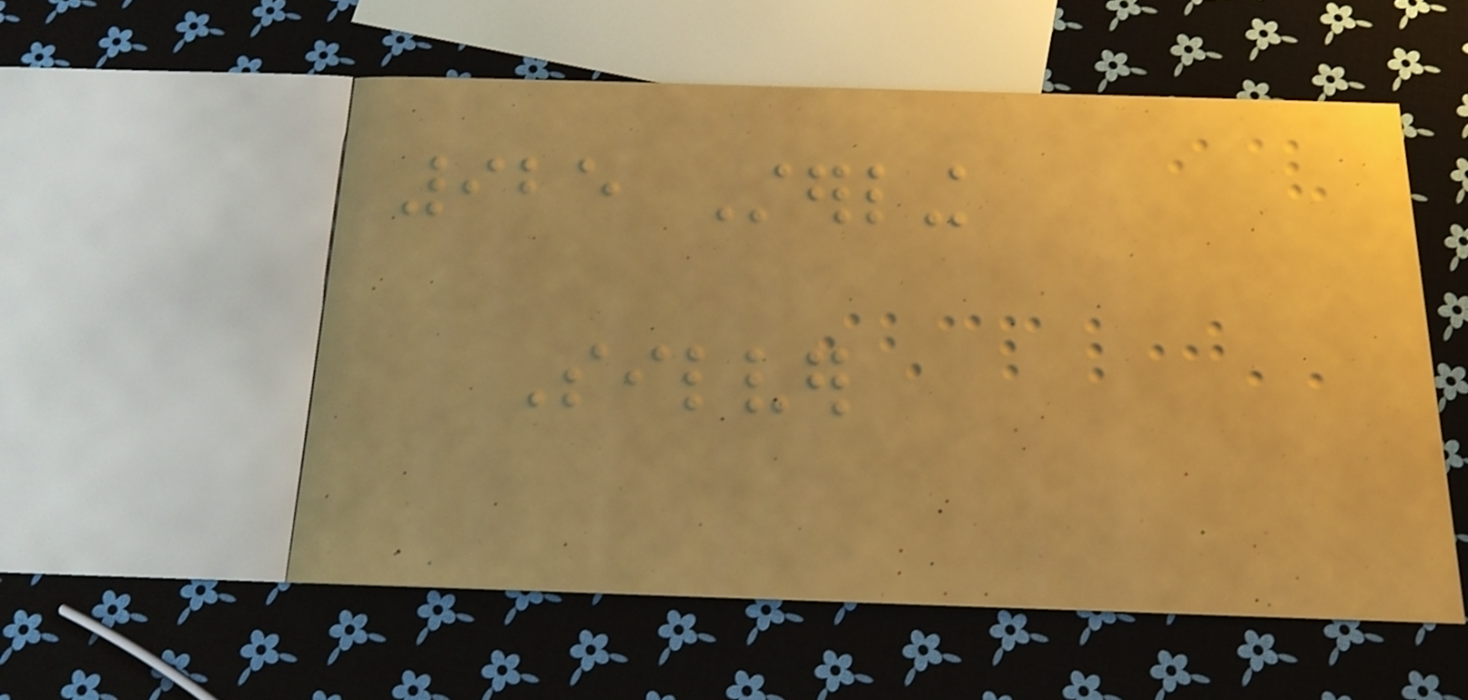925 Sterling
Silver
